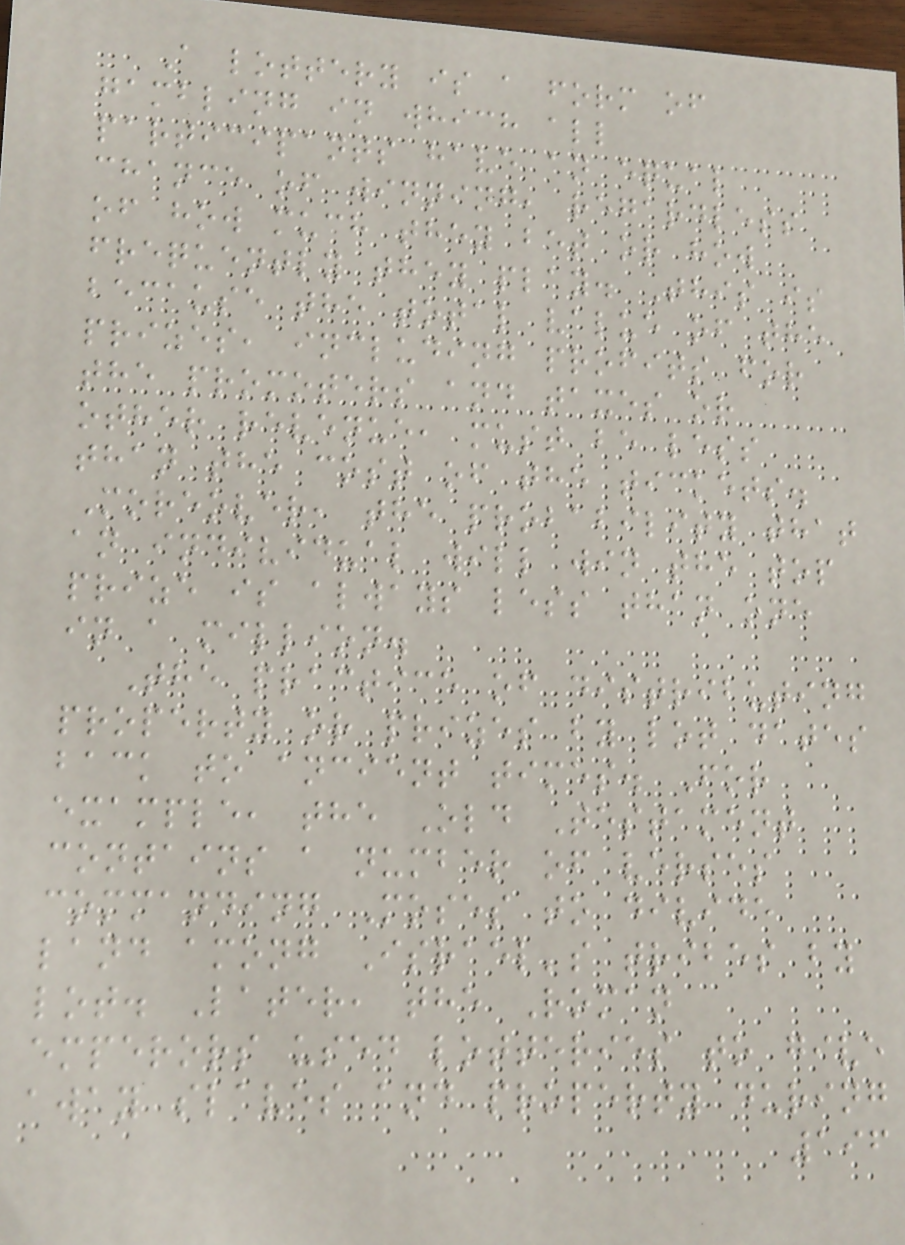A lottery is a form of
gambling in which all
participants have an equal
chance of winning, regardless
of how much they bet or how
frequently they play. This is
because the total value of the
prizes, including profits for
the promoters and taxes or
other revenue, must be less
than the cost of the tickets.
Moreover, the probability that
an individual will win the top
prize is always less than one
in a million.
The practice of distributing
property or prizes by lot dates
back to ancient times. For
example, the Old Testament
contains a number of verses
commanding Moses to divide
land among Israel's tribes by
lot. Later, the Roman
emperors used lotteries to give
away slaves and property during
196
